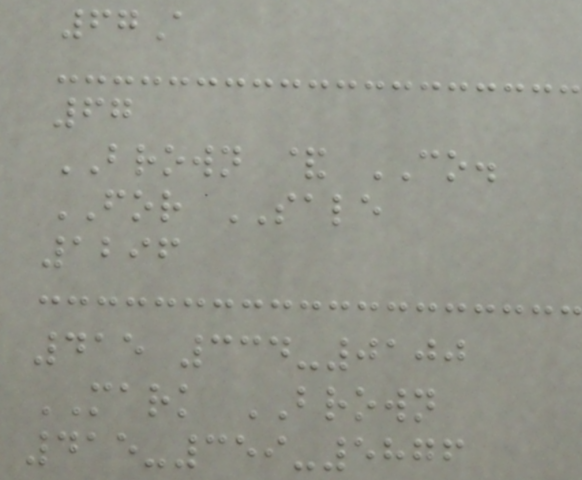67A
67
BROWN & CO.
FOR SALE
1296
415 334-0100
MARK BROWN
415-359-5876
